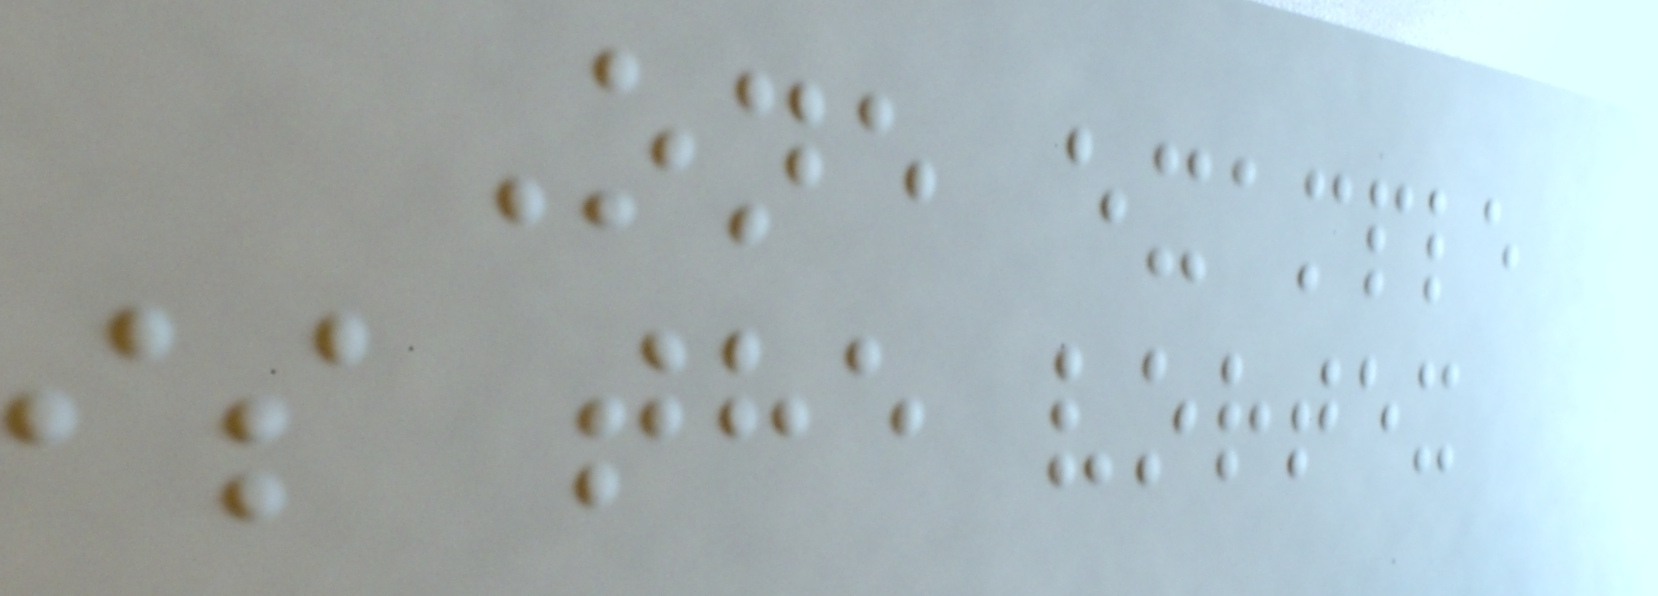One example
is the vortex
